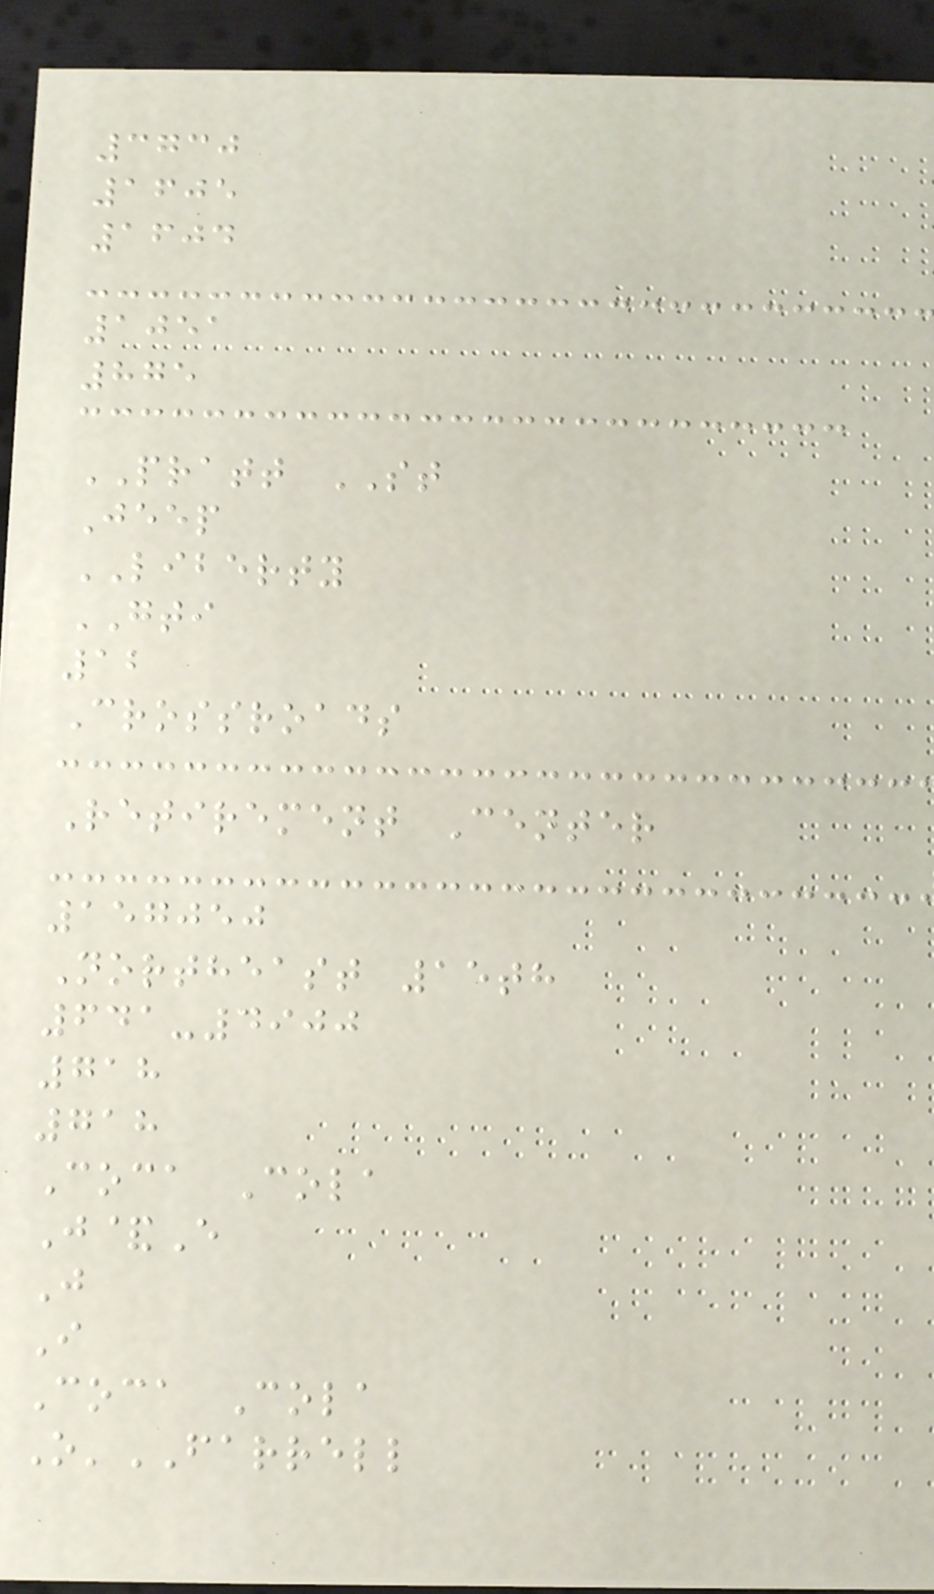3730
1605
1604
1051
875
PRATT ST
Jeep
LIBERTY
GTI
12
Crossroads
Retirement Center
157050
Northeast 15th
641-4900
718
718
Coca Cola
J&E
J
I
Coca Cola
O'FARRELL
